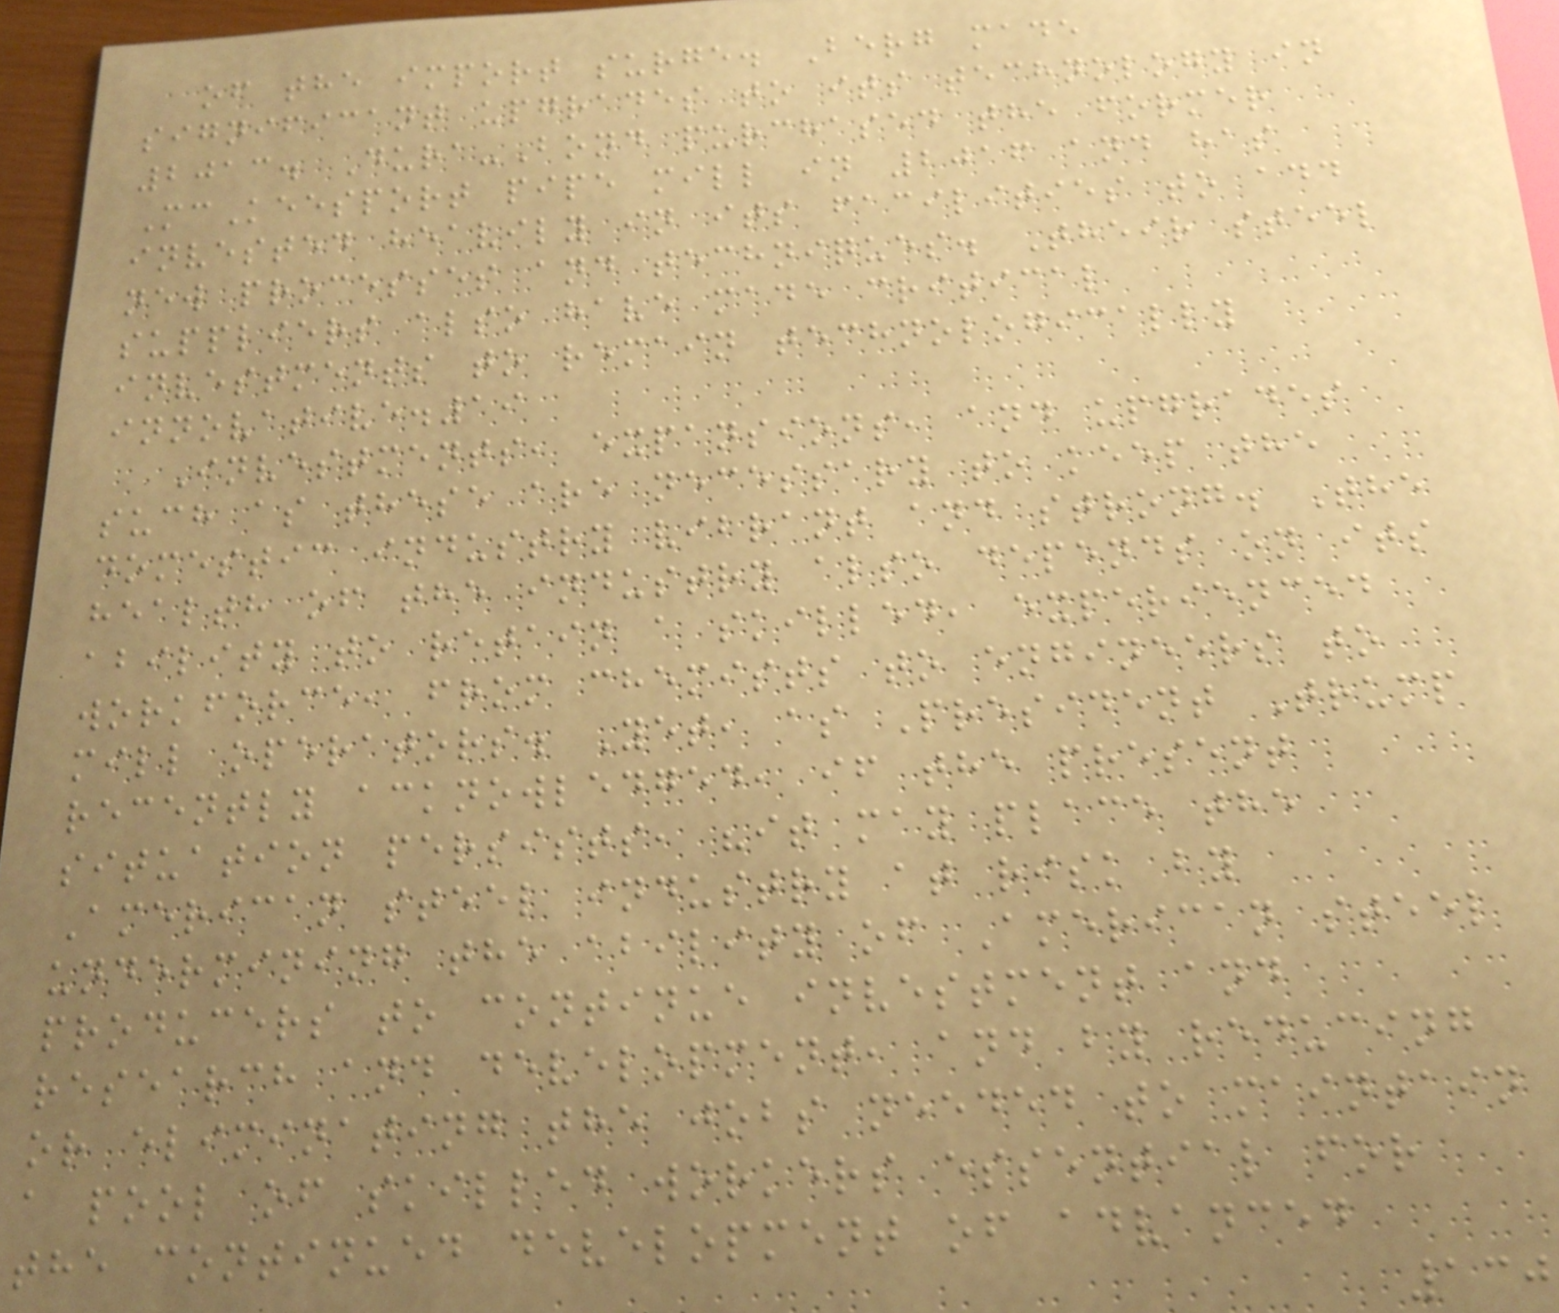of the import surge. Berg made
significant upgrades to its technology in
2013. Dura-Bond purchased the former
McKeesport pipe mill in 2016 and has
invested heavily in its facilities to add
new processes and techniques. Their steel
suppliers also have made critical
investments to remain technologically
innovative.19
Investments, expansions, and upgrades
such as these are necessary to keep the
domestic industry vibrant and strong. The
health of the industry also depends on its
ability to retain a skilled, experienced
workforce, from chemists to engineers to
mill operators. Yet, as President Trump
recently acknowledged, if the present
situation persists, "it may place the
American steel industry at risk by
undermining the ability of American steel
producers to continue investment and
research and development, and by reducing
or eliminating the jobs needed to maintain
a pool of skilled workers essential for
the continued development of advanced
130
